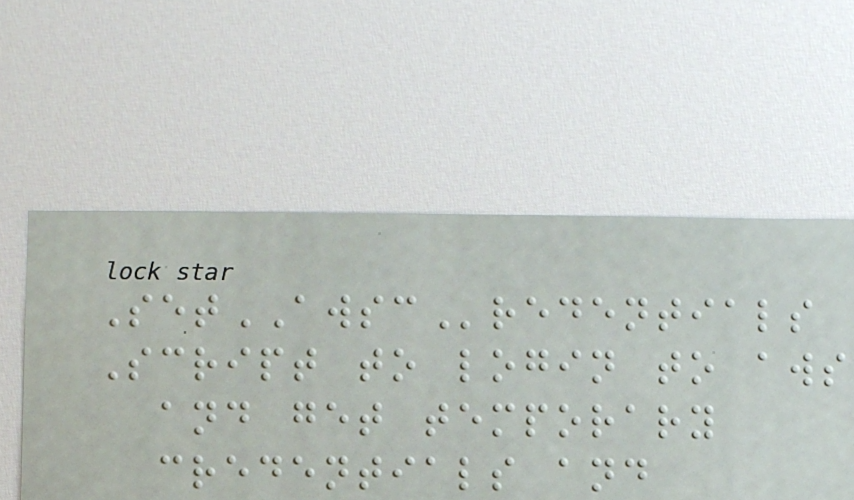SetAWSCredentials
Script to login to aws
and get temporary
credentials and
